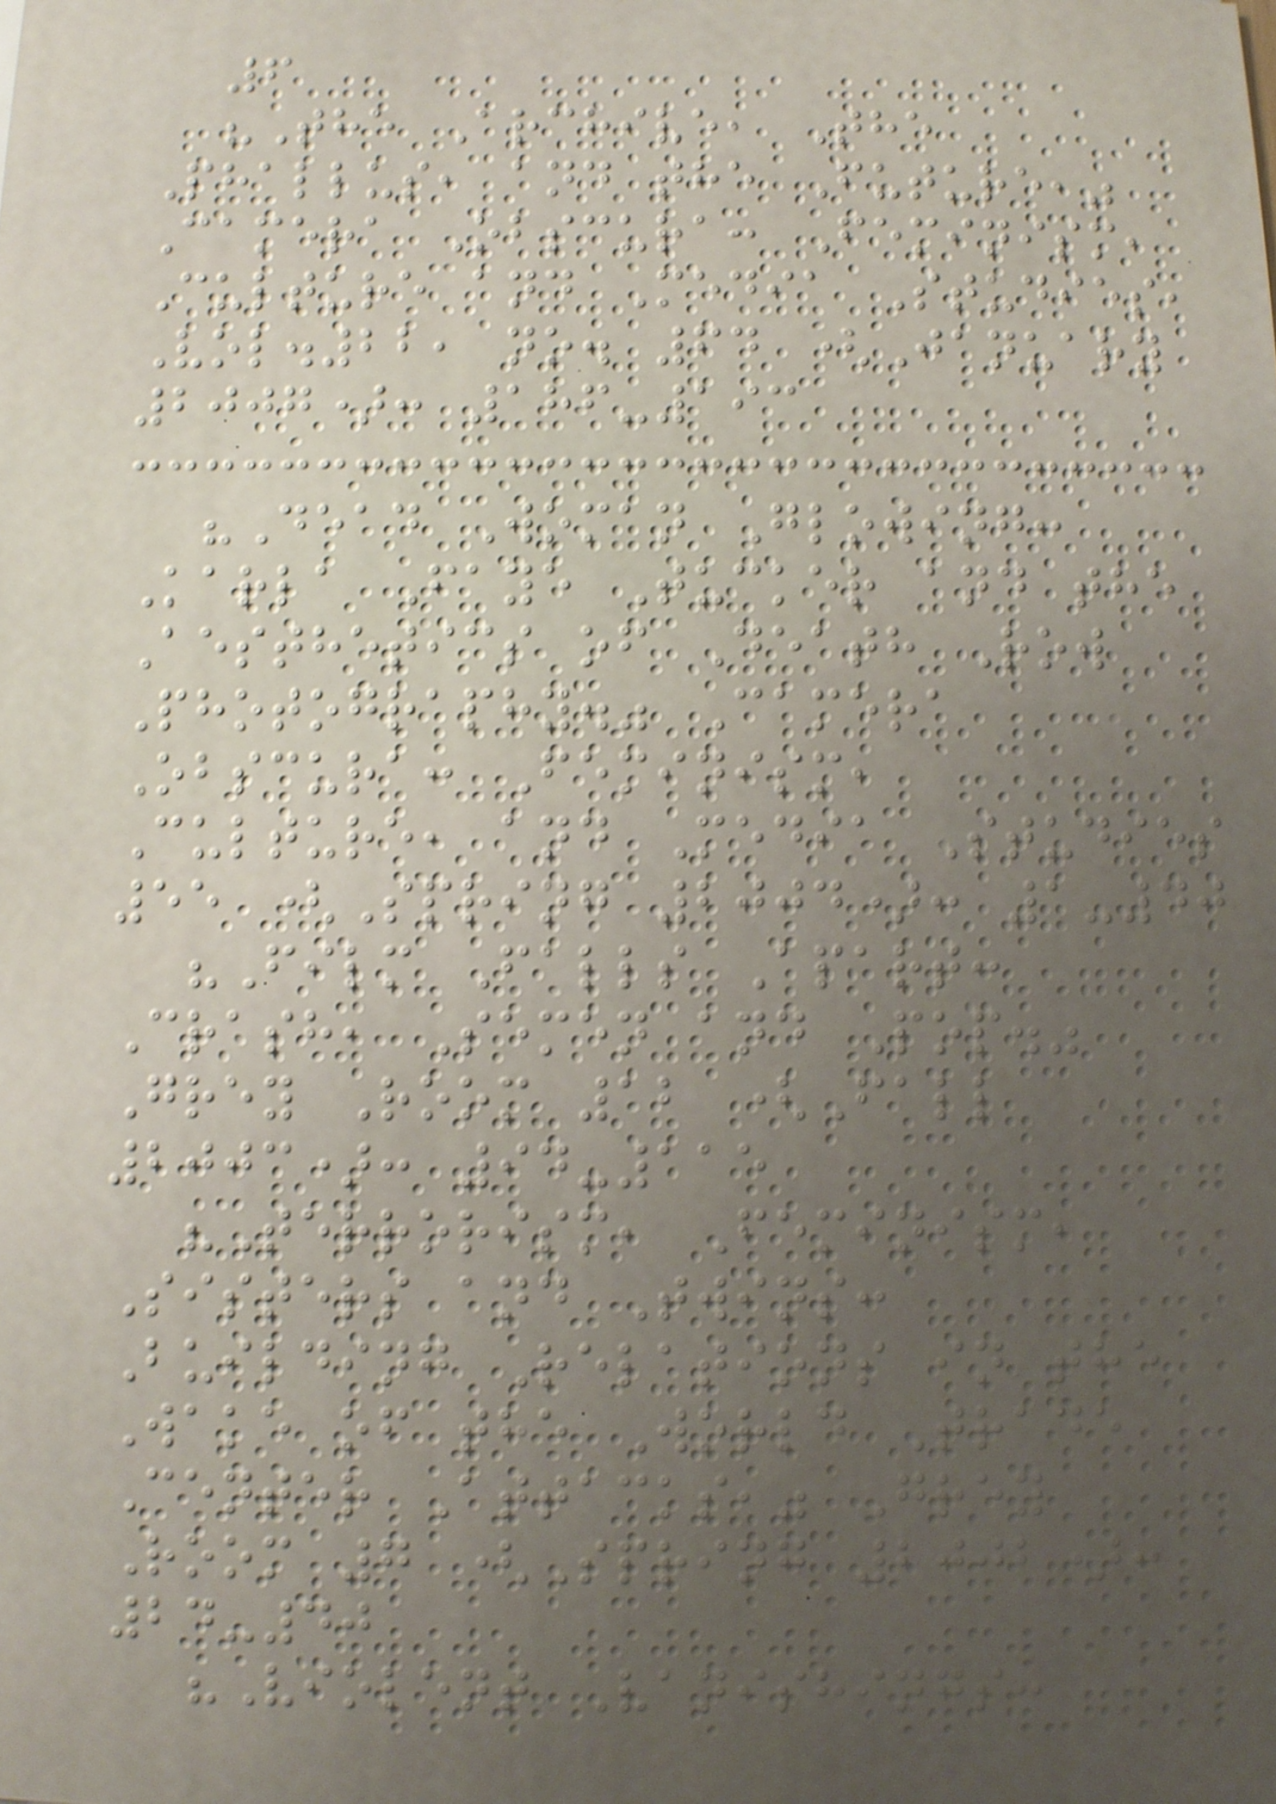6
"The Archive, The
Phallus, and the Future,"
Camera Obscura: Feminism,
Culture and Media Studies,
Vol.22, no. 64 (January
2007): 186-193
"Dead Woman Glowing:
Karla Faye Tucker and the
Aesthetics of Death Row
Photography." Camera
Obscura: Feminism,
Culture, and Media Studies
55 (Spring 2004): 1-40
"Film Falls Apart:
Crash, Semen and Pop."
Grey Room 12 (Fall
2003): 94-115
"Terrorism, Feminism,
Sisters and Twins:
Building Relations in the
Wake of the World Trade
Center Attacks," Grey
Room 7 (Spring 2002):
24-40
"Violent Vanishings:
